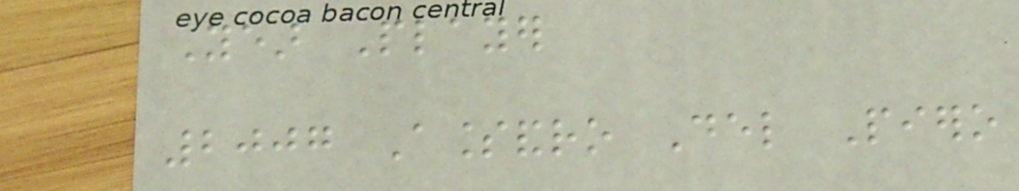Year Player
2007 Alessandro Del Piero
